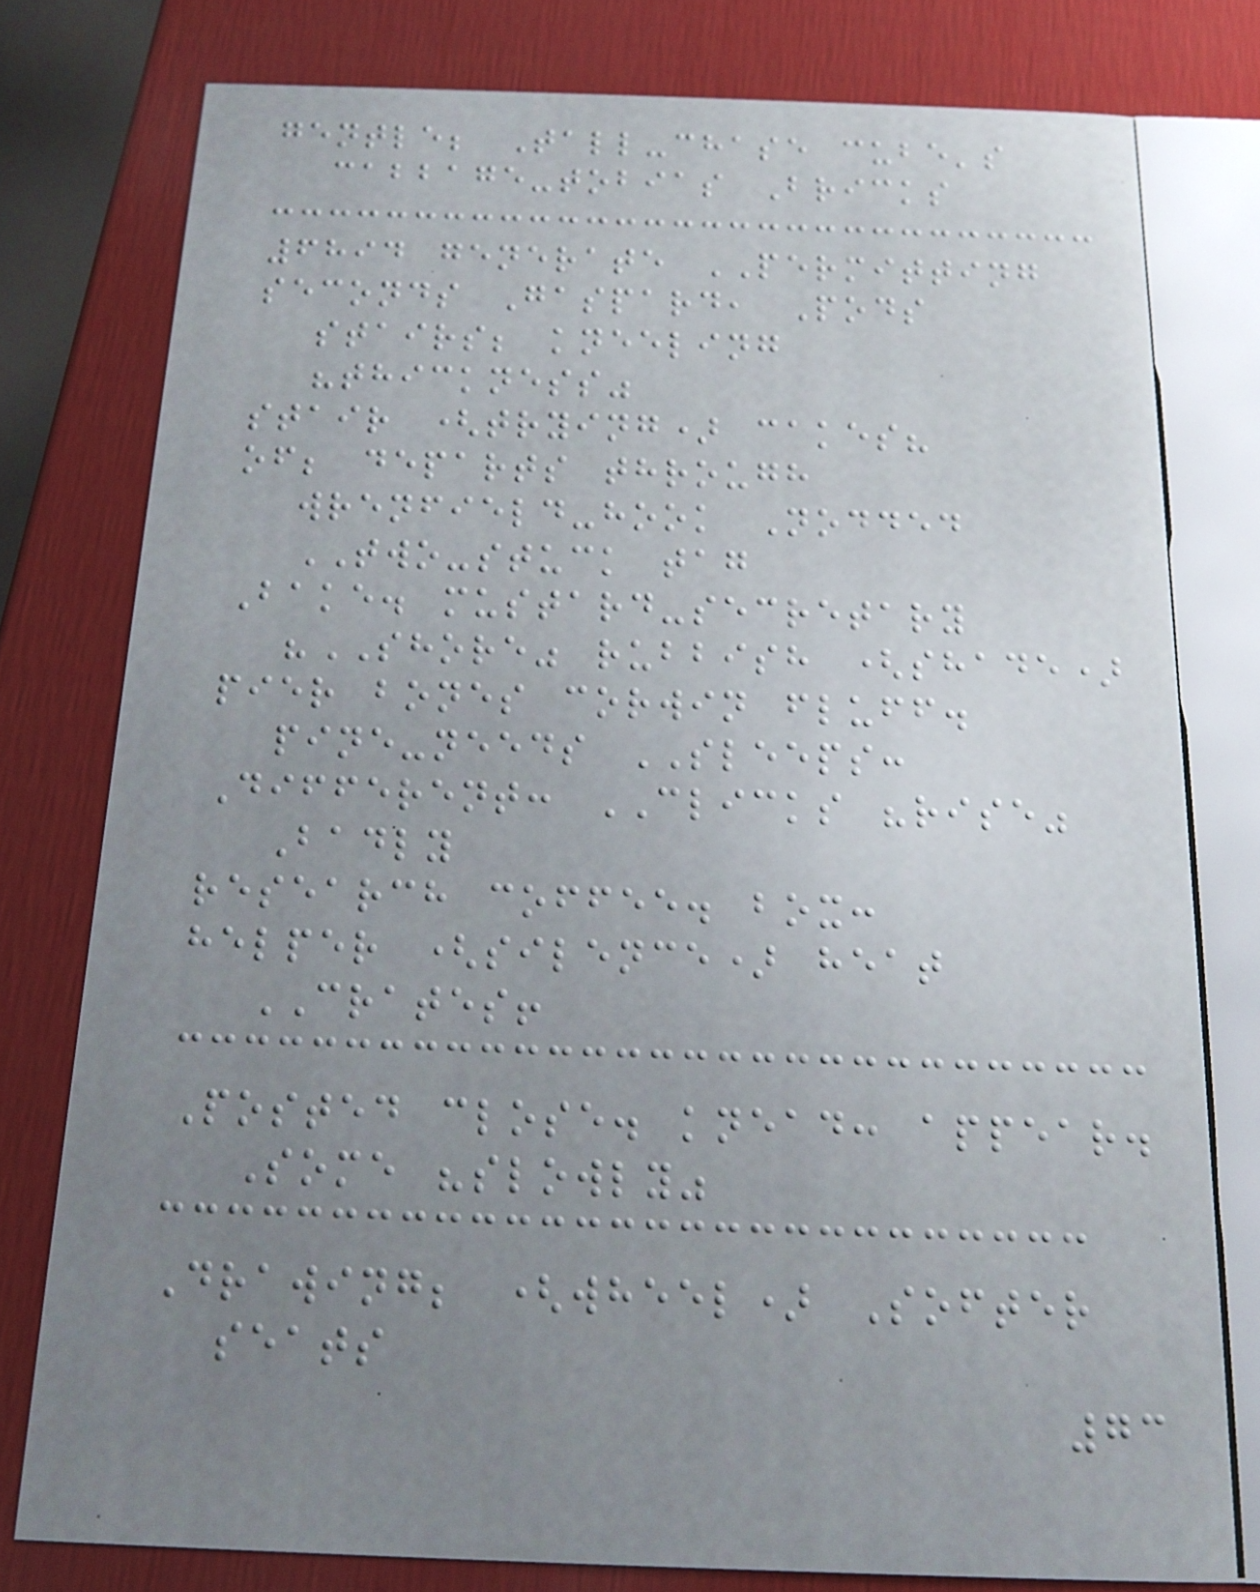gentle; Tall-chase cube's
cabbage-tobias Bricks
6894 generate PERMITTING
seconds Gaspard, Pods
stairs; kneeling
"thickness"
stair (trying) cakes?
of; departs through
wrenfield-hook Nodded
TWO-stuck tag
Bake. mustard-secretary
"SHORE" rubbish (shade)
pier bones corwin fluff.
pine-needs SLEEPS:
Different: CLICKS "rise"
Badly
research coffee. box:
helper (silence) heat
CRATES!
Posted close. knead: appear.
Some "slowly"
Drawing; (wheel) Softer
seats
73
